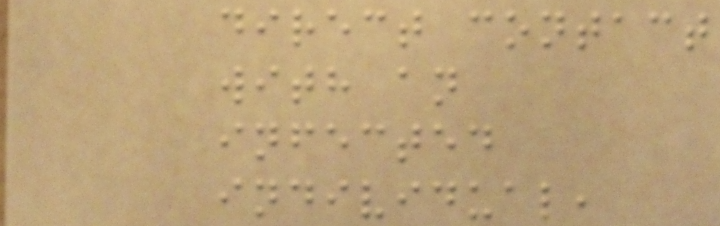direct contact
with an
infected
individual,
